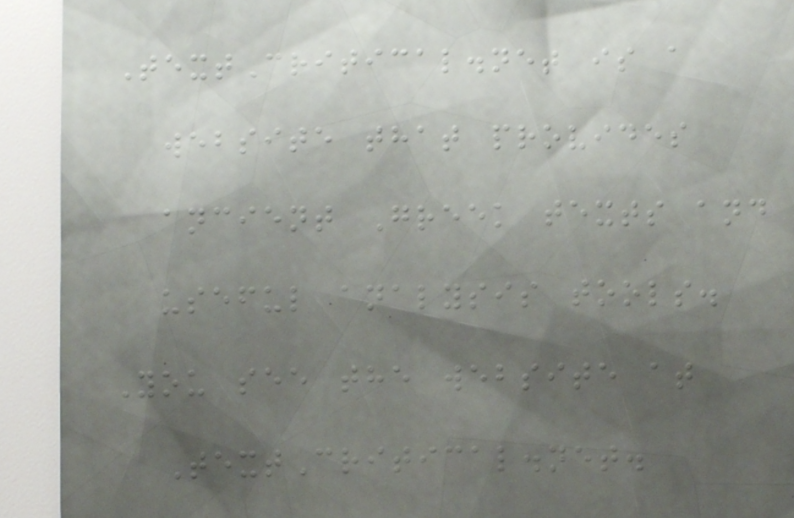TextCritical.net is a
website that provides
ancient Greek texts and
useful analysis tools.
You see the website at
TextCritical.net.
